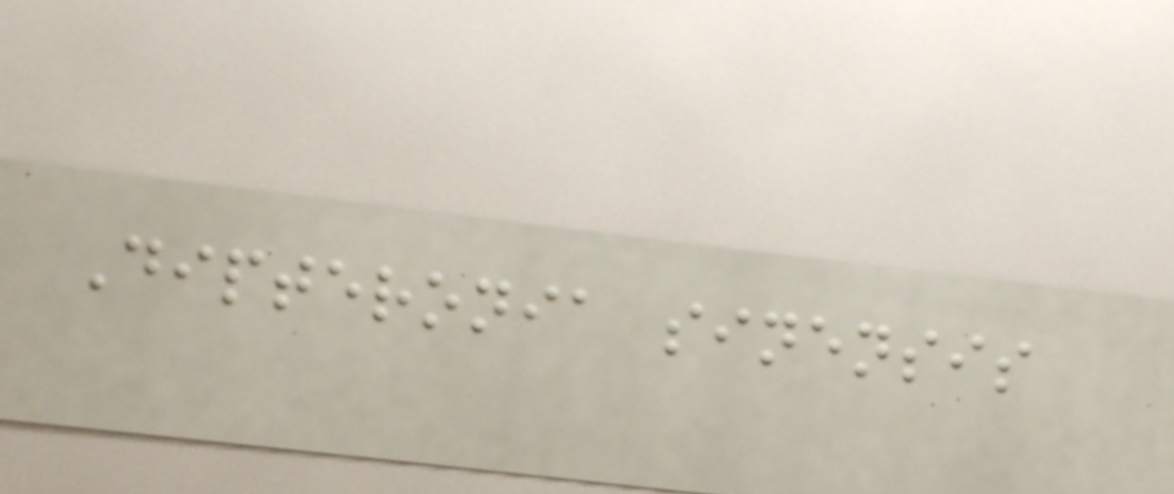Dipteronia sinensis
